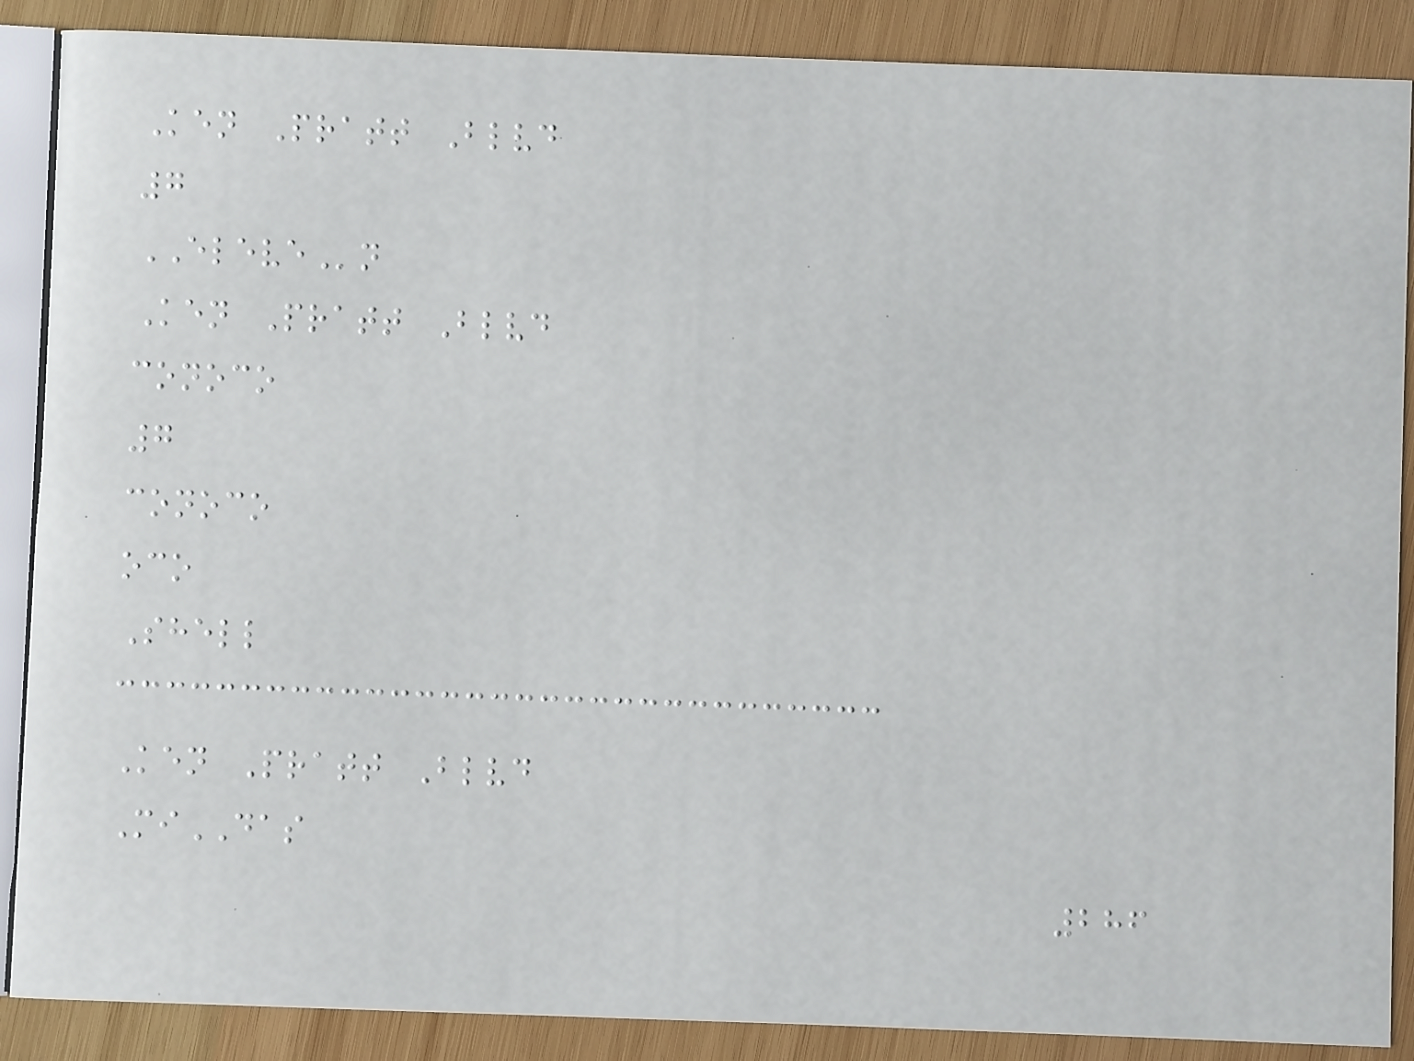Ken Pratt Blvd
7
ELEVEn
Ken Pratt Blvd
conoco
7
conoco
oco
Shell
Ken Pratt Blvd
MiDAS
286
